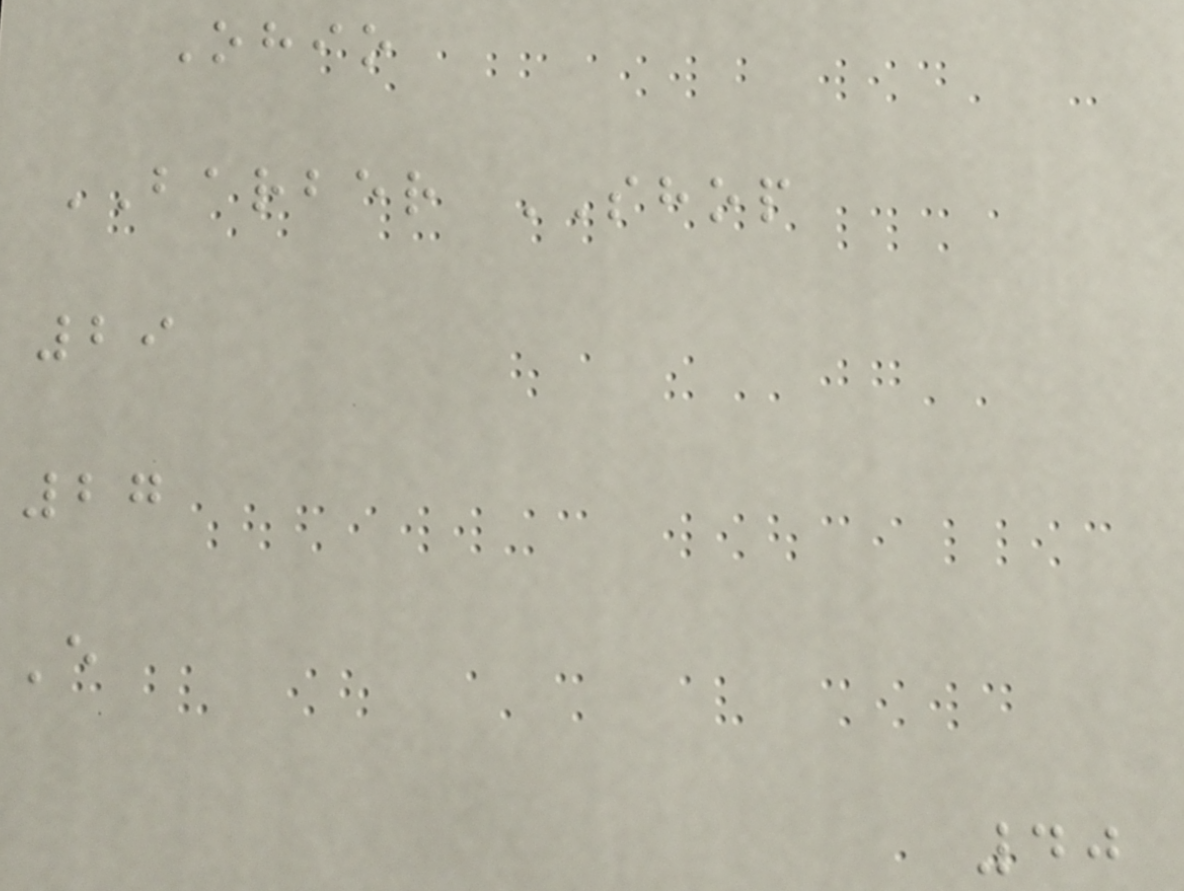Ohio
BARBER SHOP
29
27
E
40
